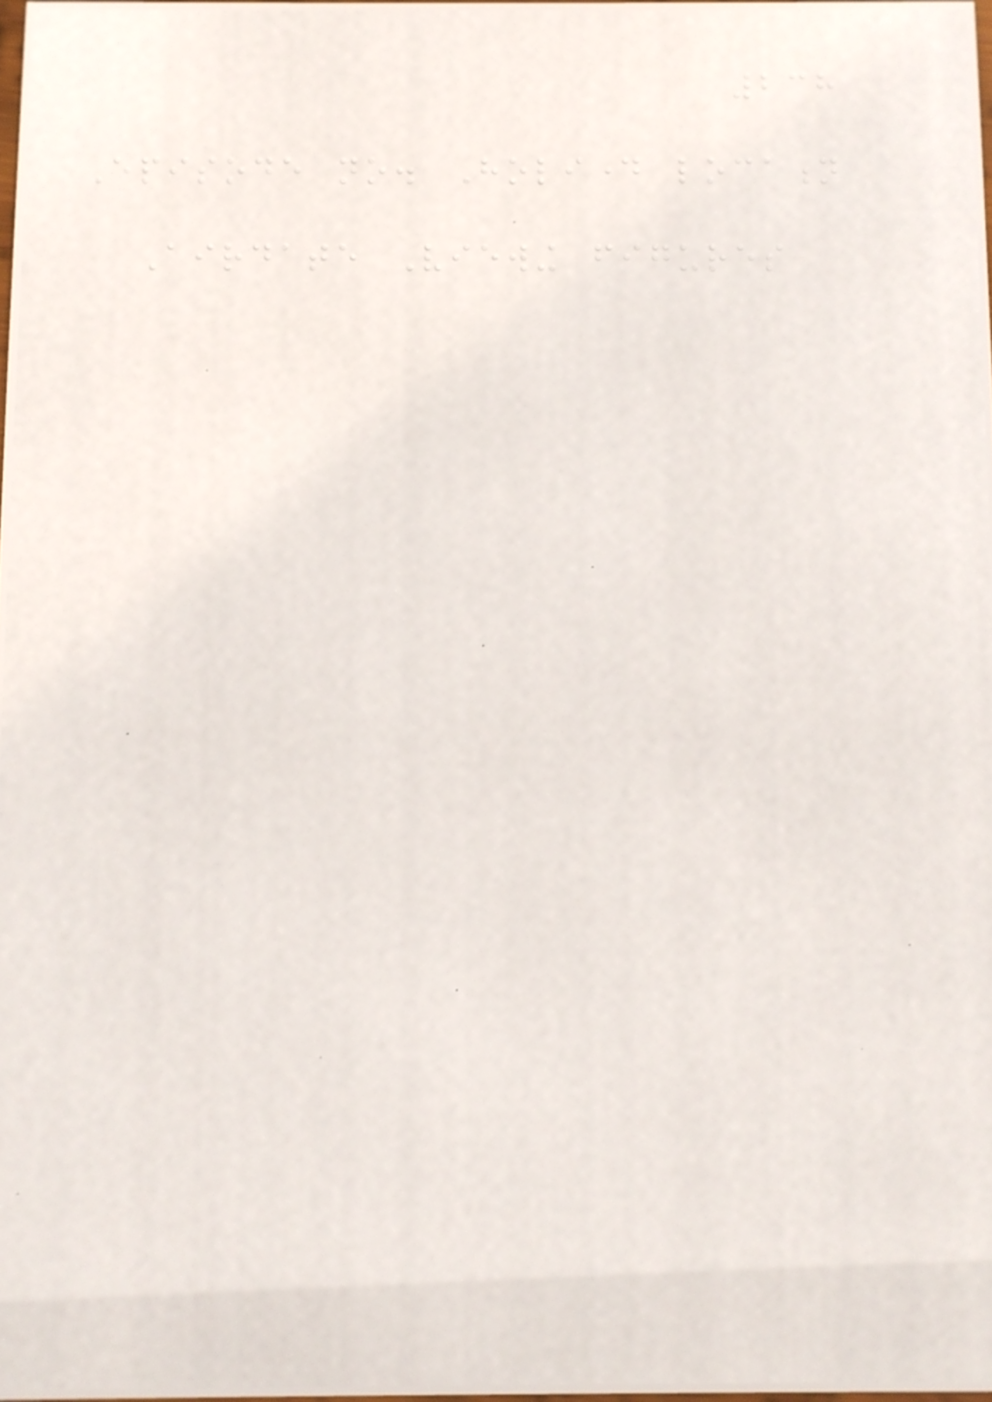238
Episode no. Holiday location
Airdate Viewing figures
